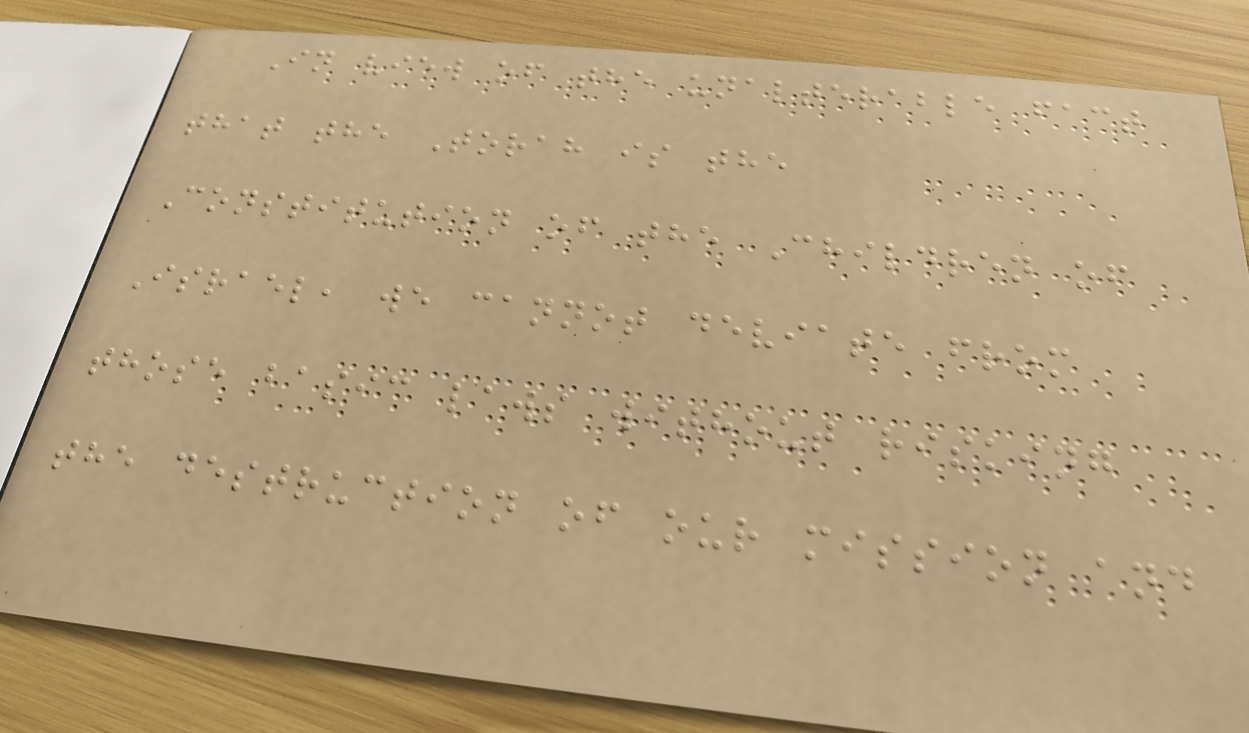In view of the unalterable fact
that the Torah is the
Constitution of the Children of
Israel, we cannot deviate from
those basic laws without risking
the destruction of our mission and
